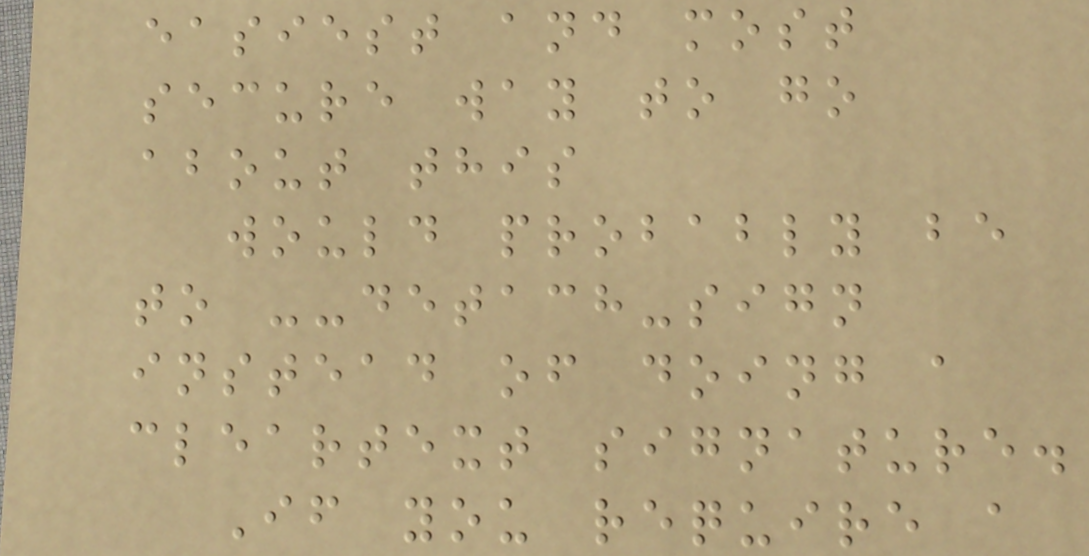easiest and most
secure way to go
about this
would probably be
to --detach-sign
instead of doing a
cleartext signature.
If you require a
